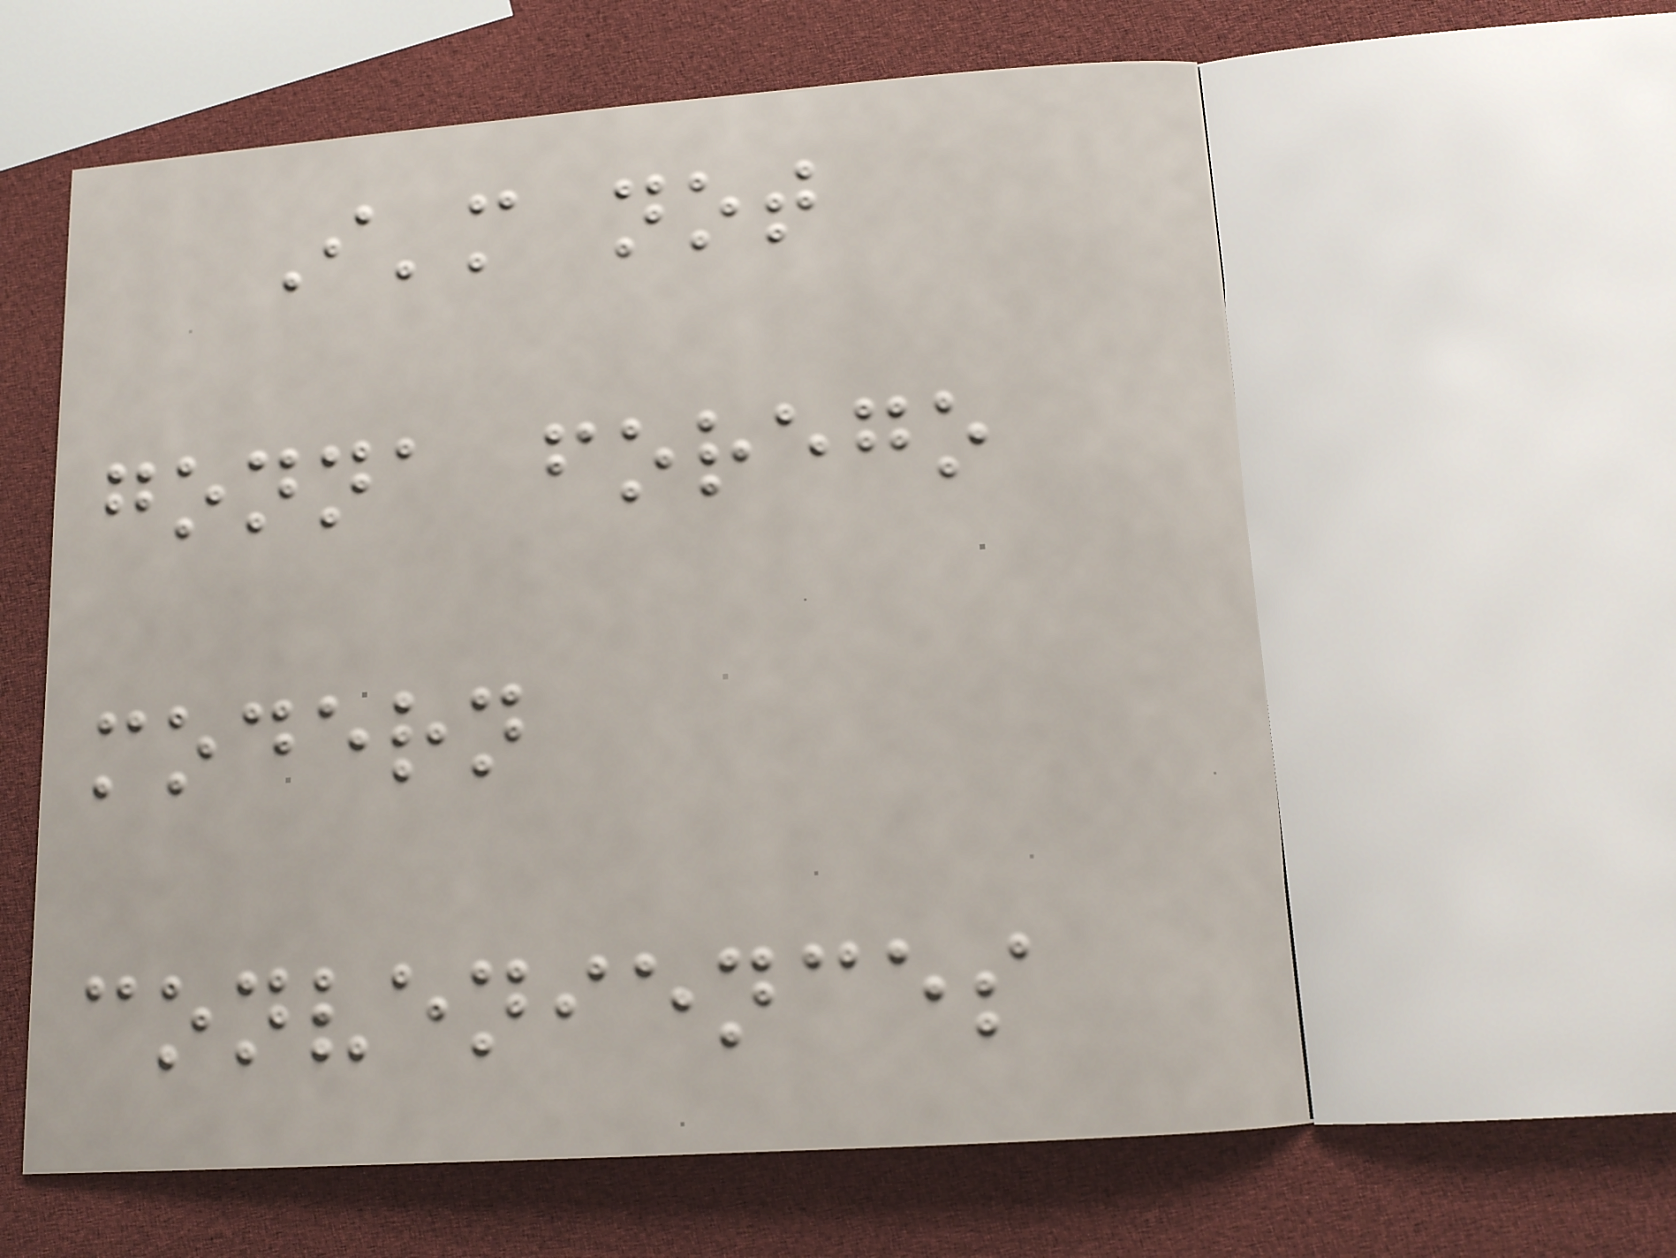I'm not
gonna forego
modern
conveniences
